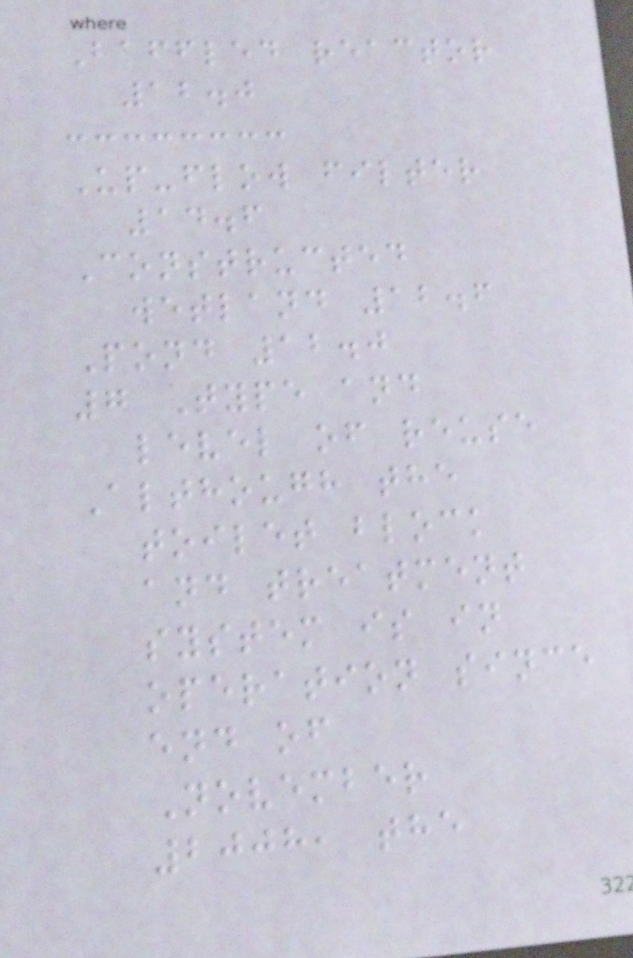Baffled reactor
12.0
Up-flow filter
14.6
Constructed
wetland 12.6
Pond 12.0
7 Type and
level of reuse
Although the
toilet block
and treatment
system is in
operation since
end of
November
2008, the
